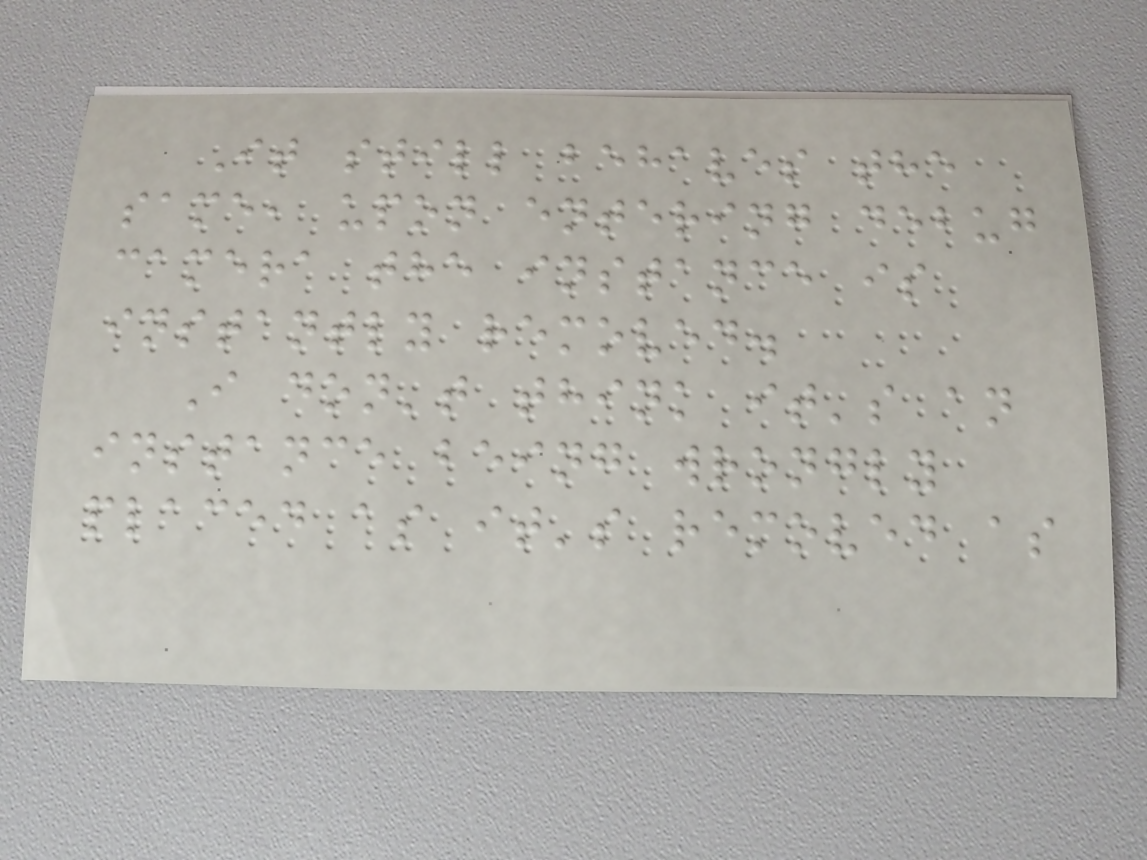It still behaves the
same, upon entering debug
camera the instance is
instantly removed.
I don't think it's an
instance being wrongly
placed as it's removed as
